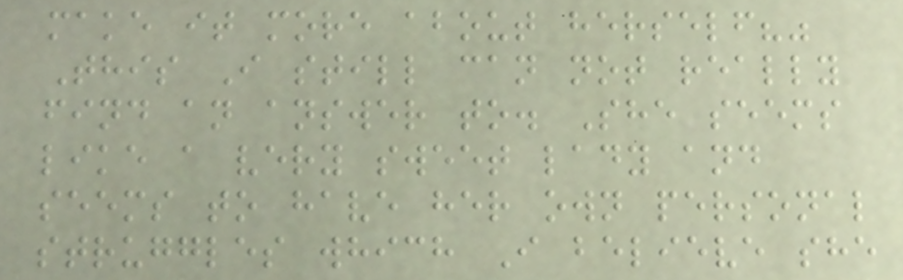make it more about herself?"
This I still can not really
find an answer to. She seems
like a very sweet lady and
seems to have her own personal
struggles which I believe she
